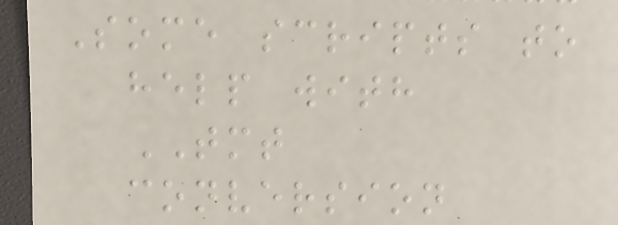Some scripts to
help with
TMT
conversion
